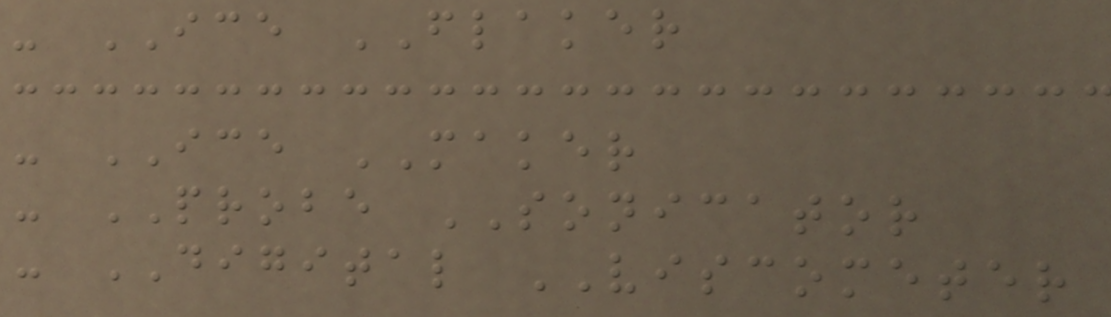- ICE FLAKER
- ICE MAKER
- PROBE SONICATOR
- DIGITAL VISCOMETER
